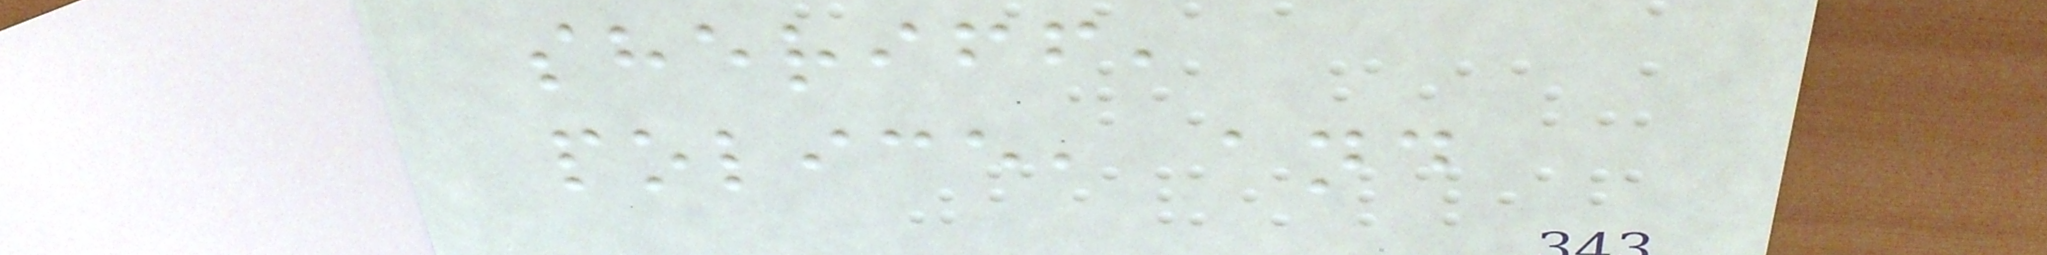sheriff,
police, and
